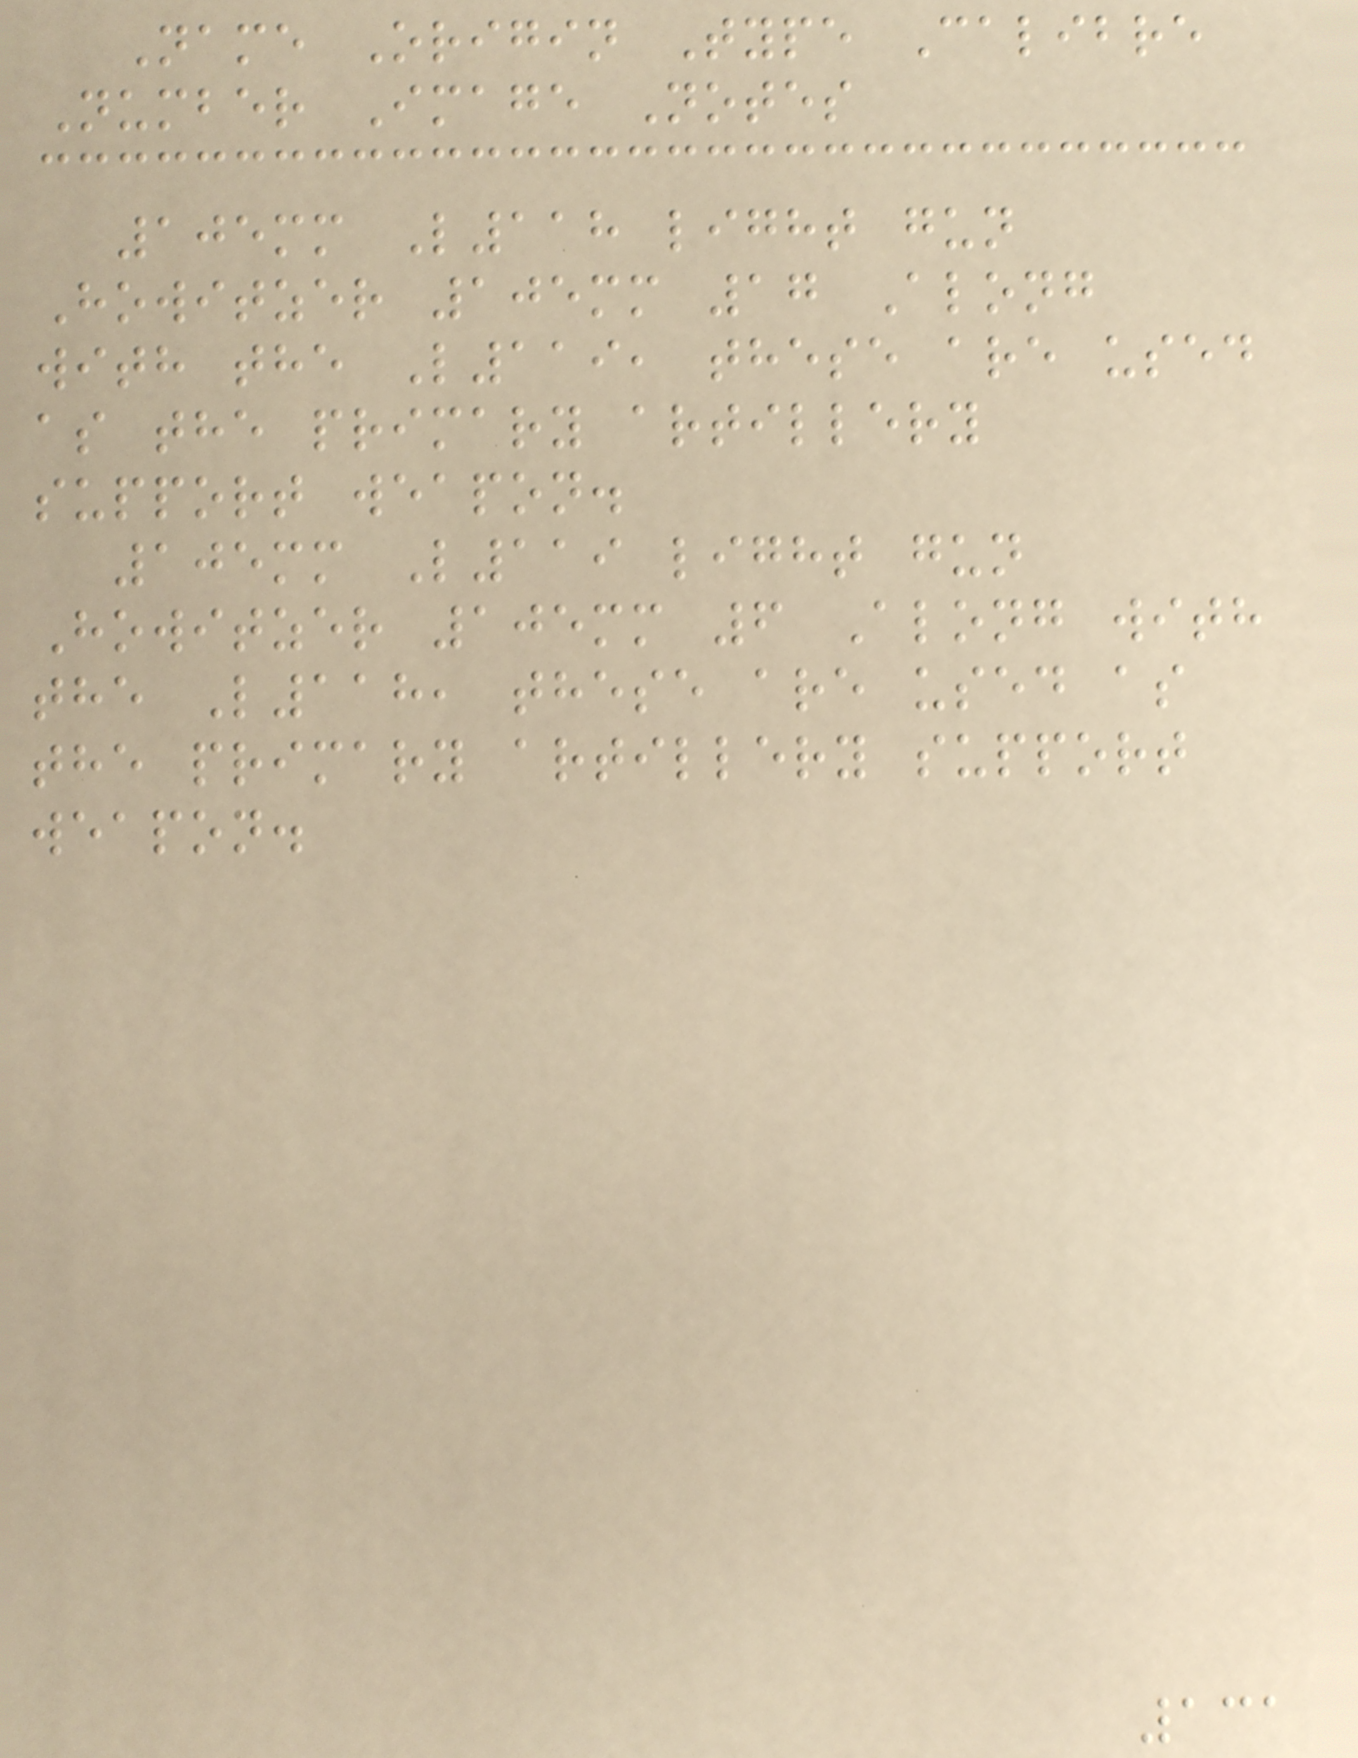Name Origin Type Calibre
Number Image Notes
105mm L118 light gun
Howitzer 105mm 17 Along
with the L119, these are used
as the primary artillery
support weapon.
105mm L119 light gun
Howitzer 105mm 6 Along with
the L118, these are used as
the primary artillery support
weapon.
131
